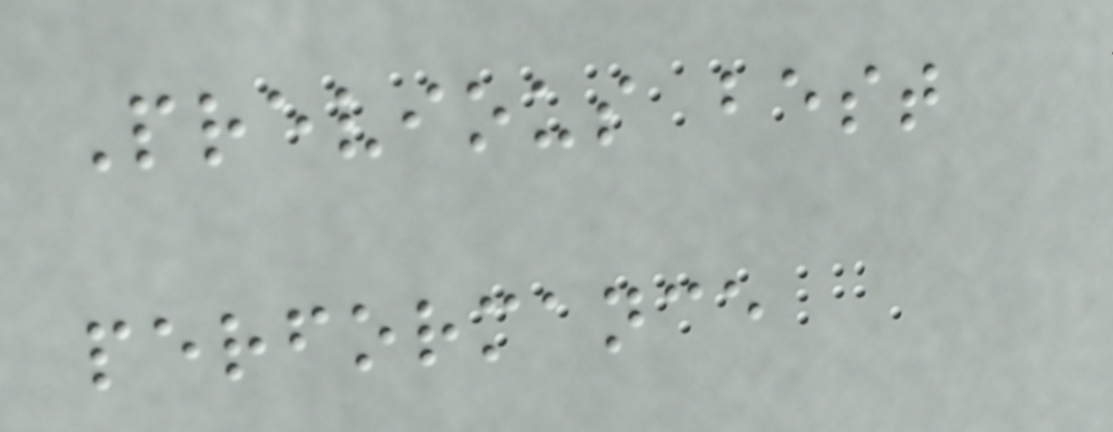Previous best
performance
